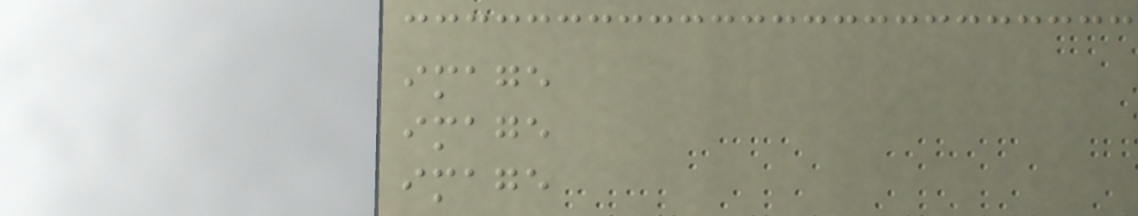image
image
image
